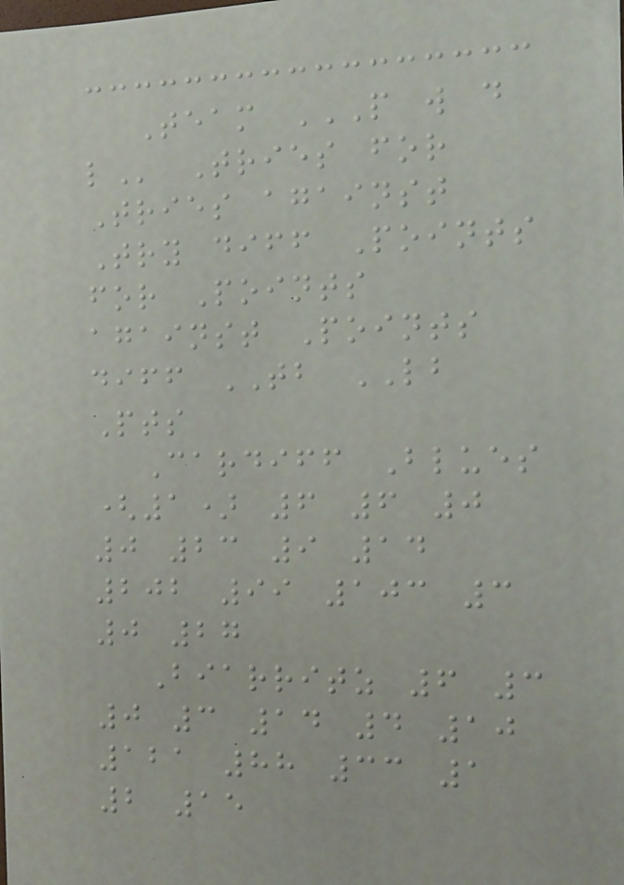Team P W D
L Tries for
Tries against
Try diff Points
for Points
against Points
diff TB LB
Pts
Cardiff Blues
(1) 6 6 0
0 23 9 14
202 99 103 3
0 27
Biarritz 6 3
0 3 14 4 10
121 88 33 1
2 15
